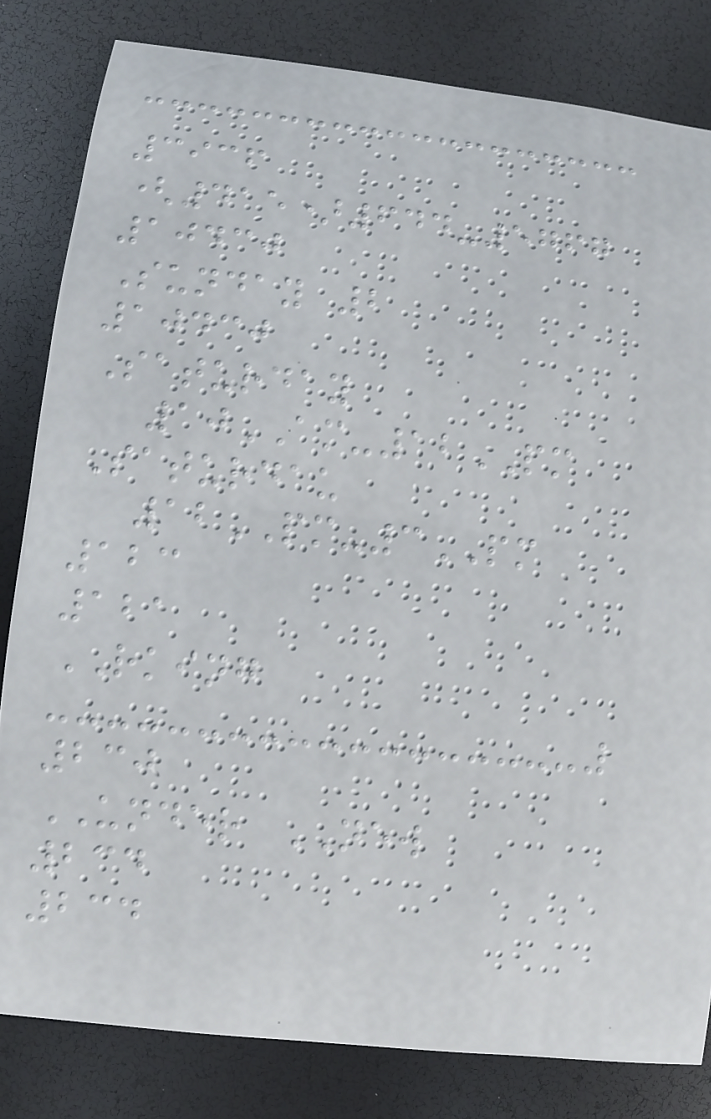3936
(415)644-5767
10430
Sunday 2
10430
Saturday
10AM-12PM
Saturdau
12PM-3PM
123
121
RKING
230
UNDER NEW
234
234
